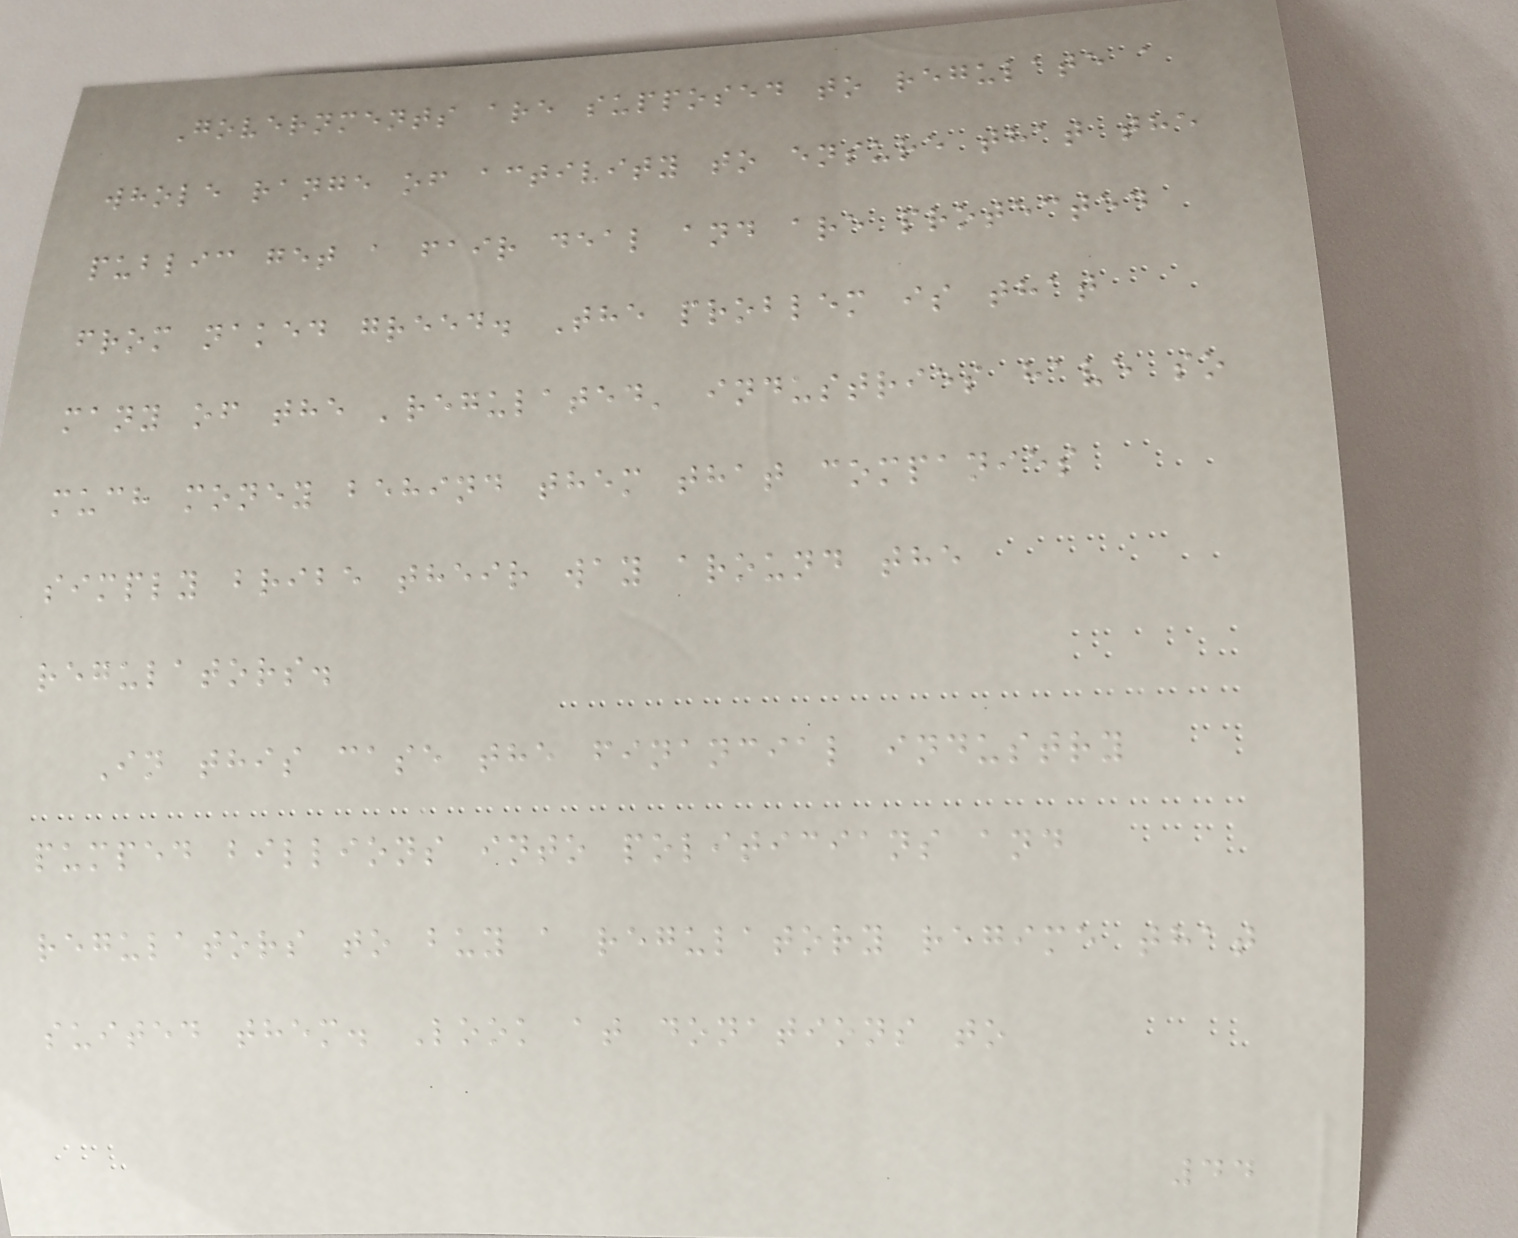Governments are supposed to regulate a
whole range of activity to ensure that the
public get a fair deal and are protected
from naked greed. The problem is that
many of the 'regulated' industries have so
much money behind them that companies
simply bribe their way around the
regulators.
In this case the financial industry
pumped billions into politicians and
regulators to buy a regulatory regime that
suited them. Look at donations to
44
